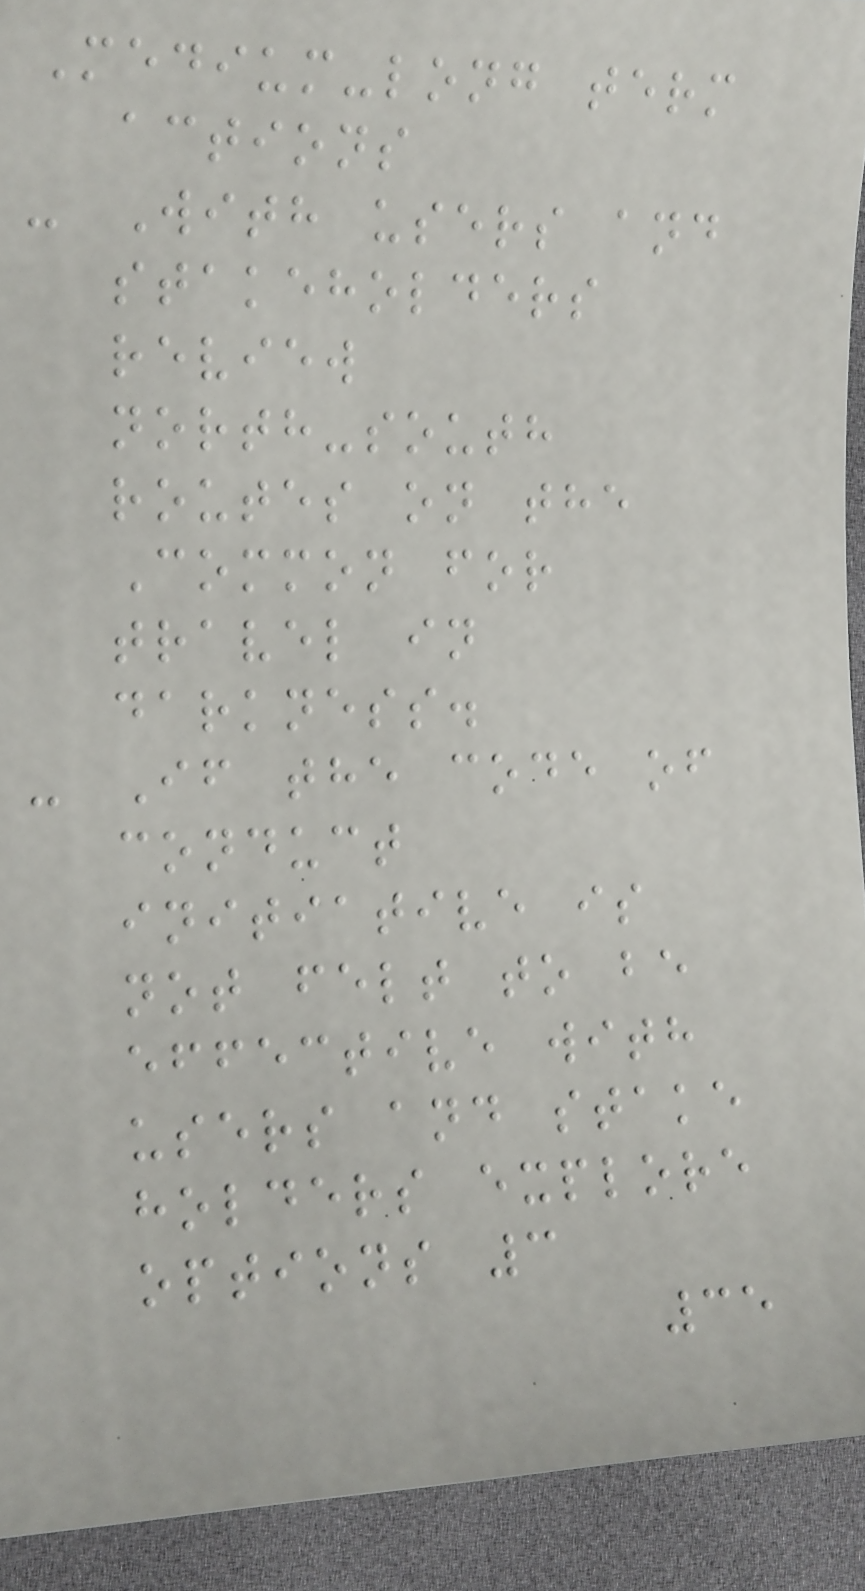Medium-long term
actions
- With users and
stakeholders
review
north-south
routes on the
Common for
travel in
darkness.
- If the code of
conduct
initiative is
not felt to be
effective with
users and stake
holders explore
options 3
35
